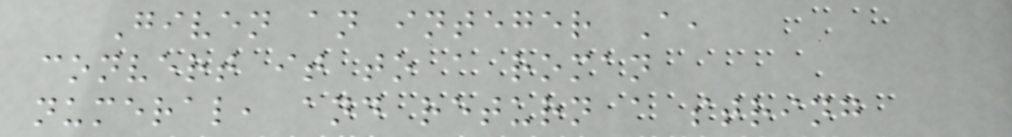Given an integer A,
convert it to a roman
numeral, and return a string
